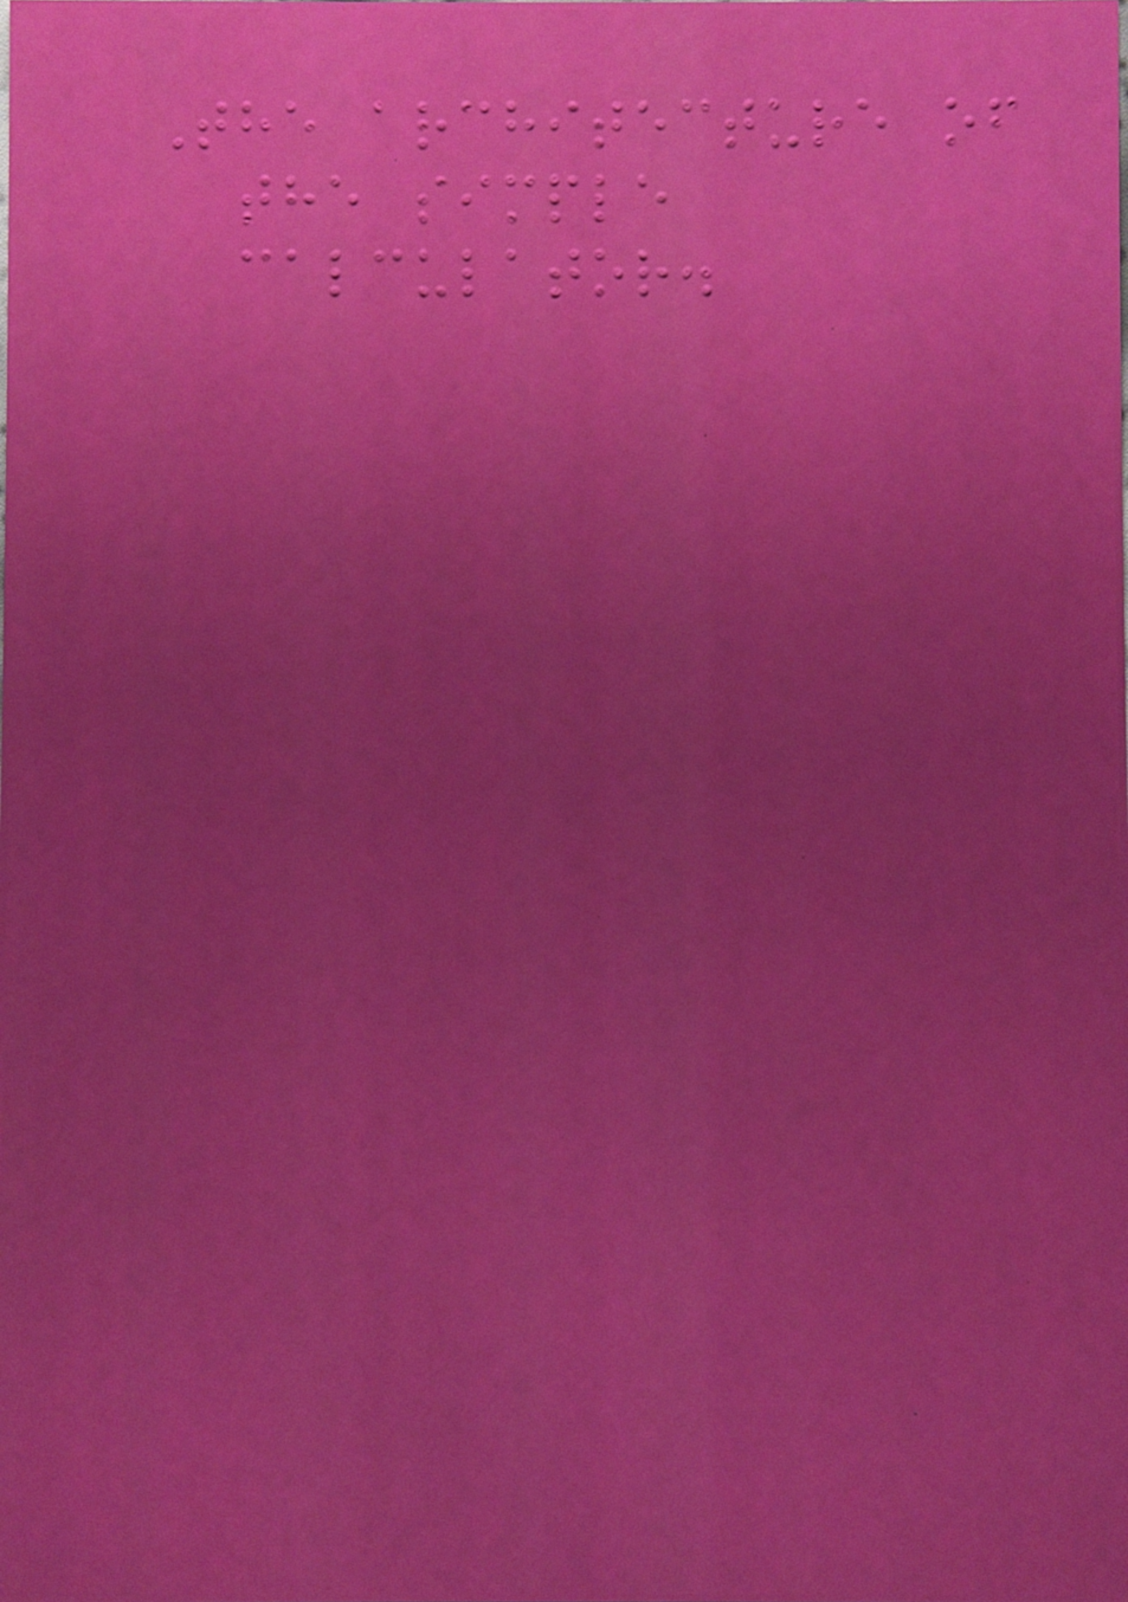The architecture of
the simple
calculator.
